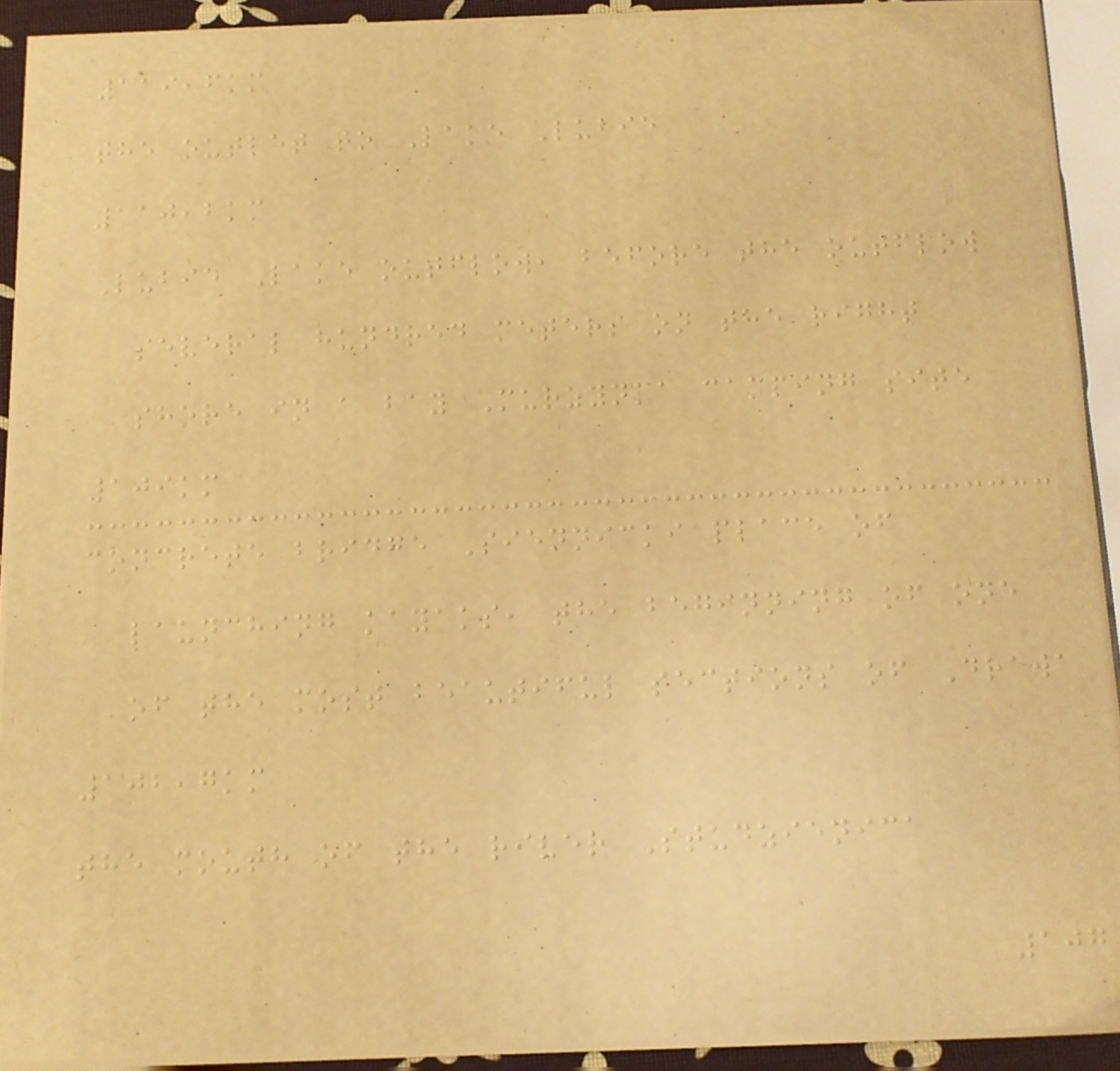119,6km
the outlet to Lake Lubie
110,2km
Lubie Lake outflow, before the outflow
several hundred meters on the right
shore in a bay Murzynka camping site
109km
concrete bridge Siennicki place of
launching kayaks, the beginning of one
of the most beautiful sections of Drawa
102,7km
the mouth of the river Studzienica
107
